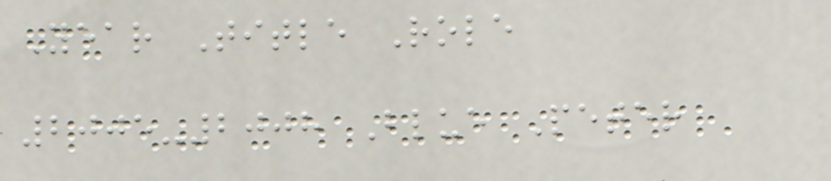Year Title Role
2005-2008 Blue Peter
